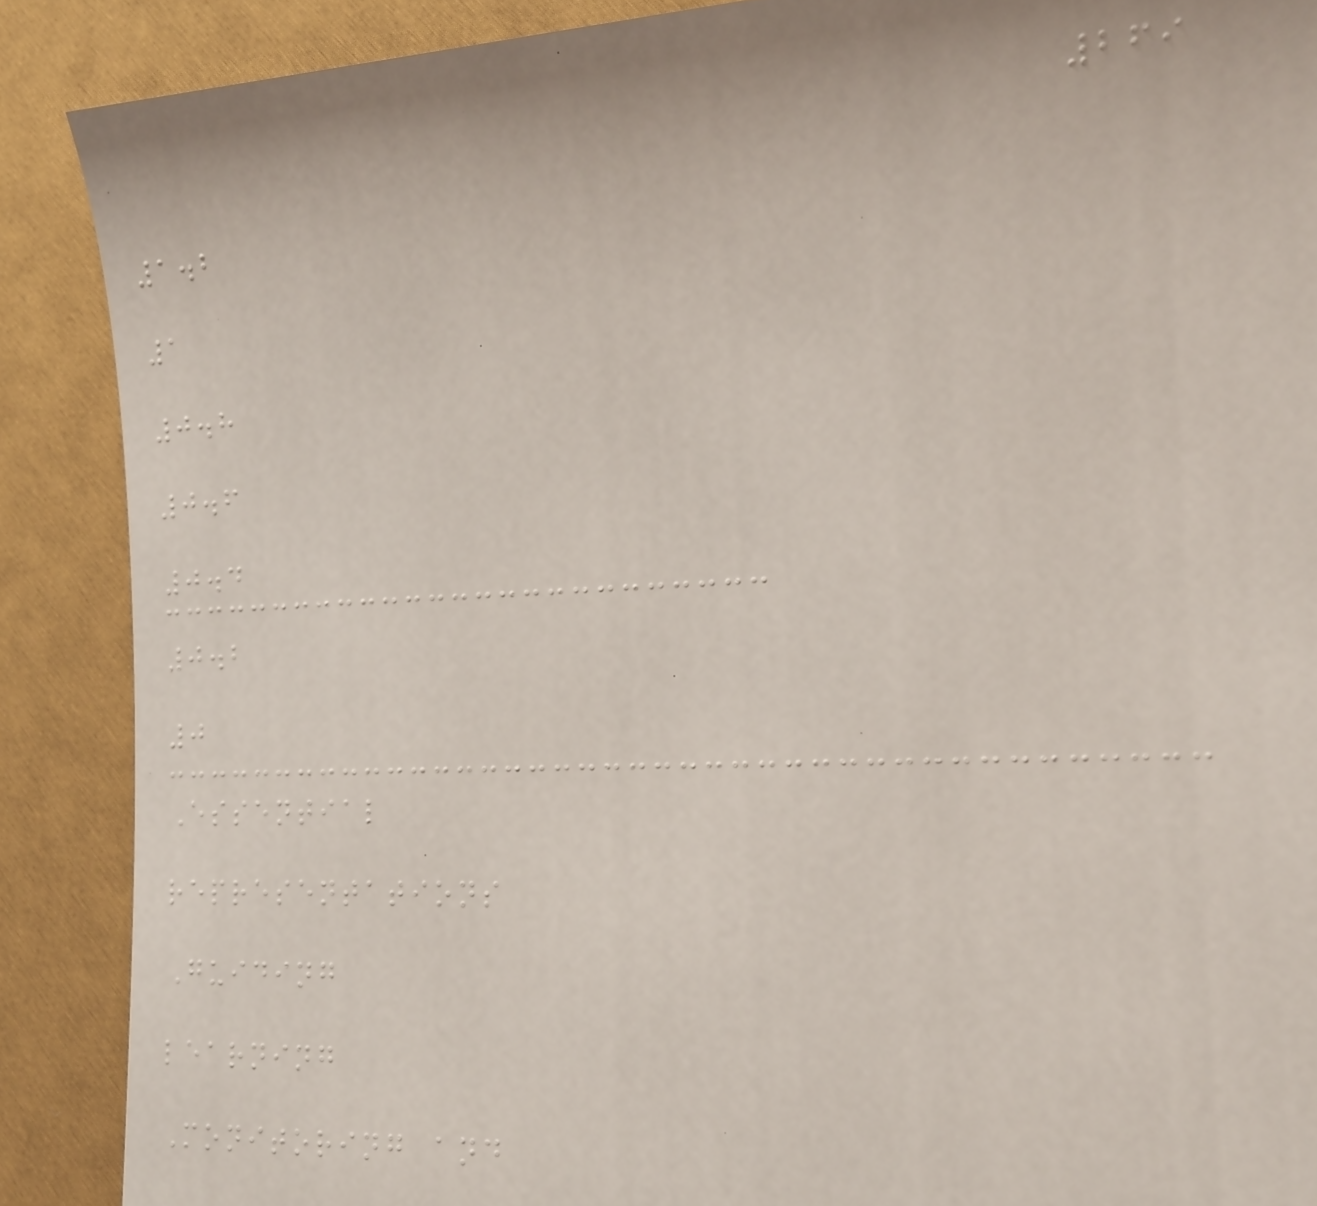269
1.2
1
0.8
0.6
0.4
0.2
0
Essential
representations
Guiding
learning
Monitoring and
